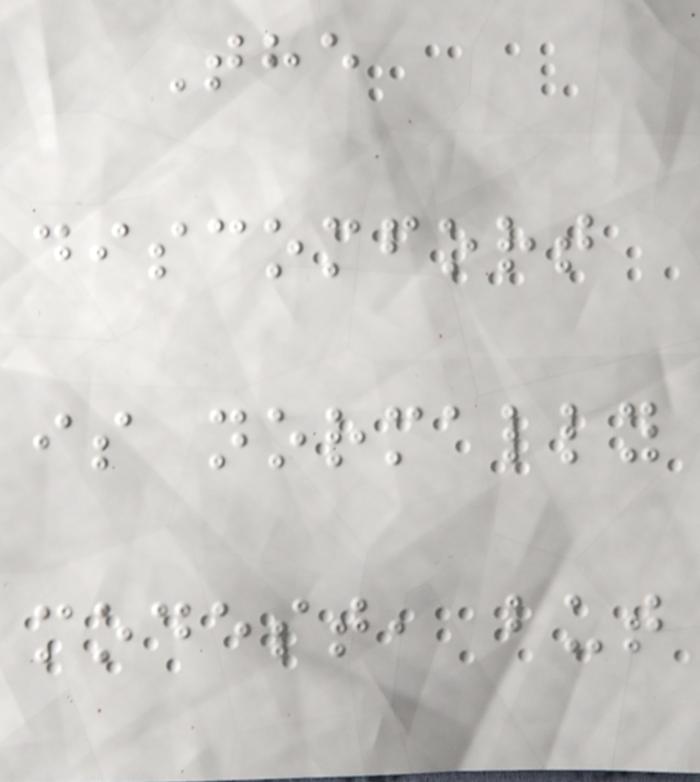The
discomfort
is normally
modest, but
